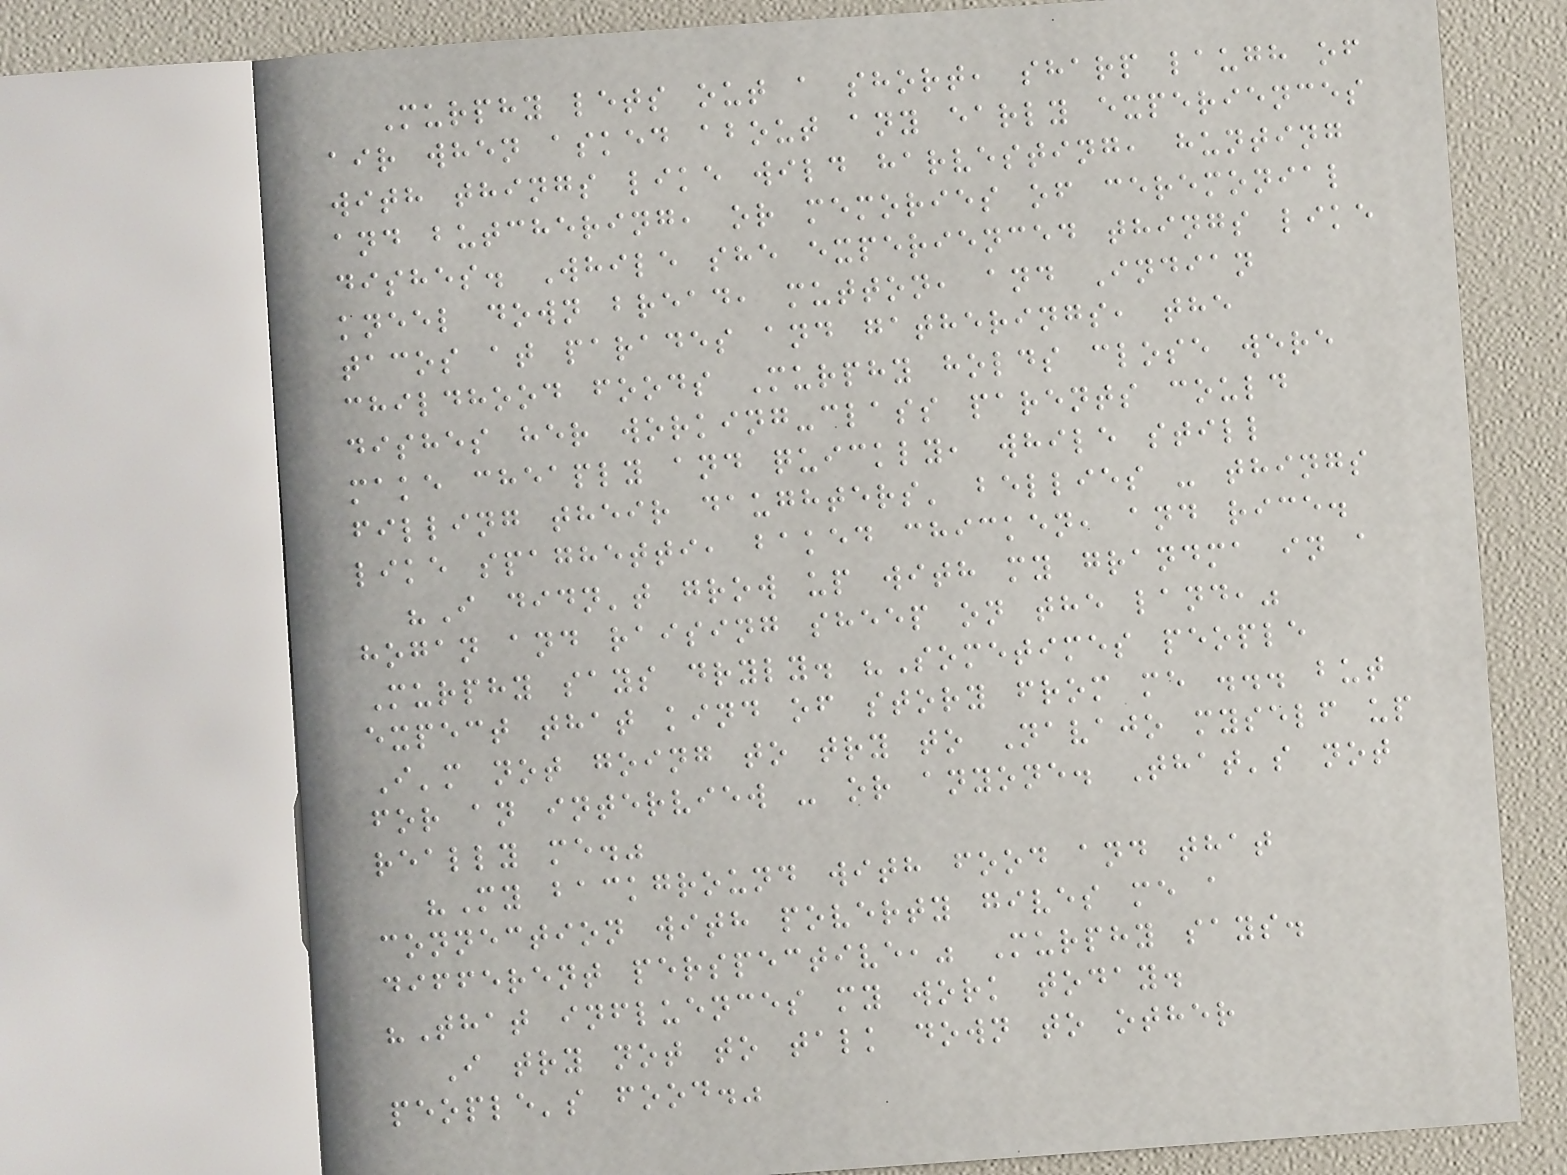Murphy lets out a short, sharp laugh of
air when asked about any early experiences
with things like wild harvesting, hunting
and butchering, or memories of ceremonial
dishes. While she experienced things like
kneel down bread, mutton, and Indian
tacos at parades and gatherings, the
childhood foods Murphy holds close were
dishes her working-class parents could
make cheaply and quickly, while still
filling their daughters' bellies - things
like spaghetti, baked chicken, and rice.
"I didn't grow up with my grandma in a
hogan and raising sheep on the land,"
Murphy says dryly. "Sometimes people
expect that kind of story from me ... but
I'm not going to try to Navajo myself up
for an interview - or anyone. That's not
really me."
"My background with food and that
connection with poverty gives me a
different perspective," Murphy says.
"That influences my work today.
I try not to talk down to other
people's food."
